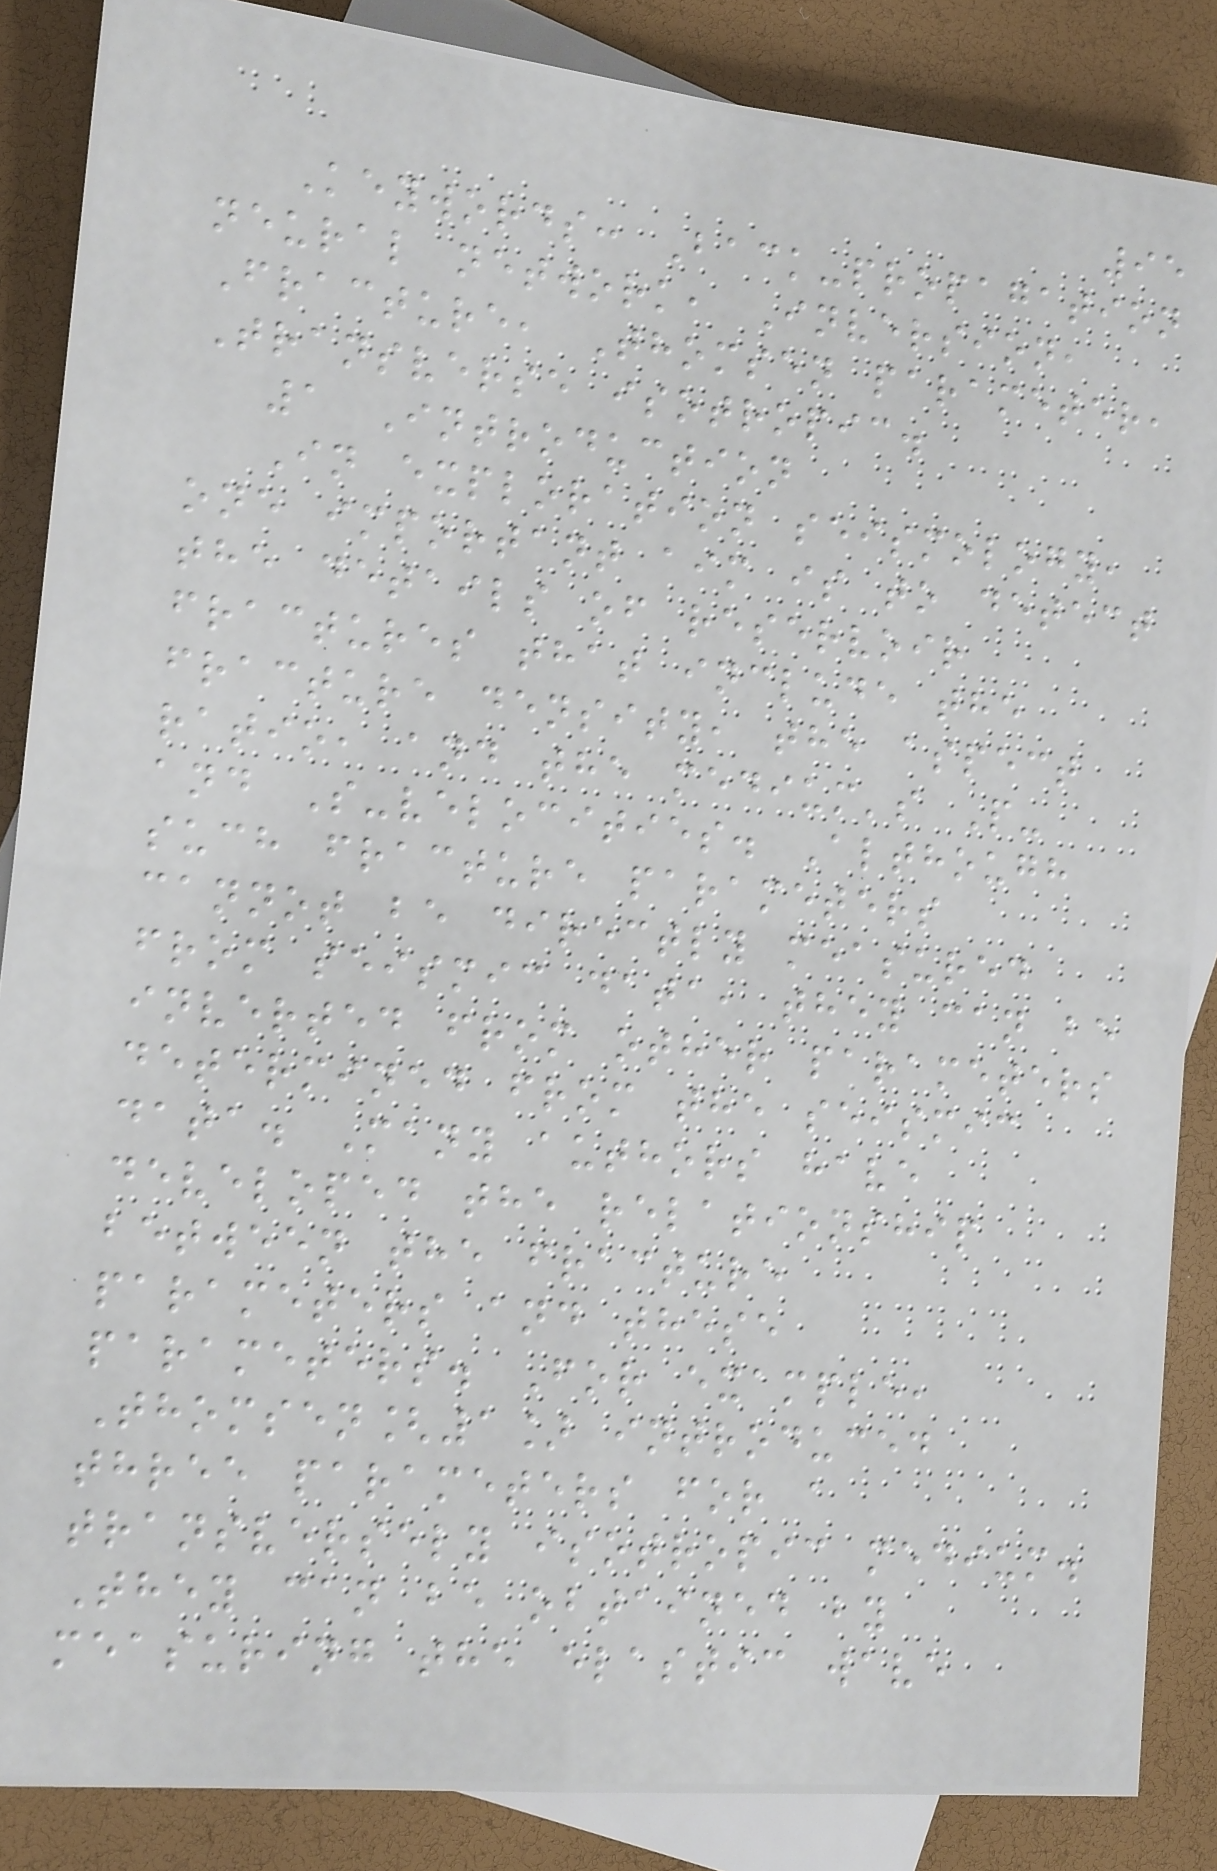95
Keywords: Back-propagation
neural network, Inversion,
Fracture, Thomsen parameter,
Transverse isotropic.
1 Introduction
In exploration seismology,
one important aim is to detect
the details of reservoir
fractures that include the
fracture density, the aspect
ratio, and the medium's P-
and S-velocities. Although
such fracture parameters
cannot be directly measured
from seismic data, they can be
inverted from other parameters
determined from the seismic
data. Many authors have
developed the relationship
between the fracture
parameters and these
parameters. For example,
Thomsen[1] introduced
three parameters for a
transversely isotropic medium.
They can be obtained by
measuring the elastic wave
